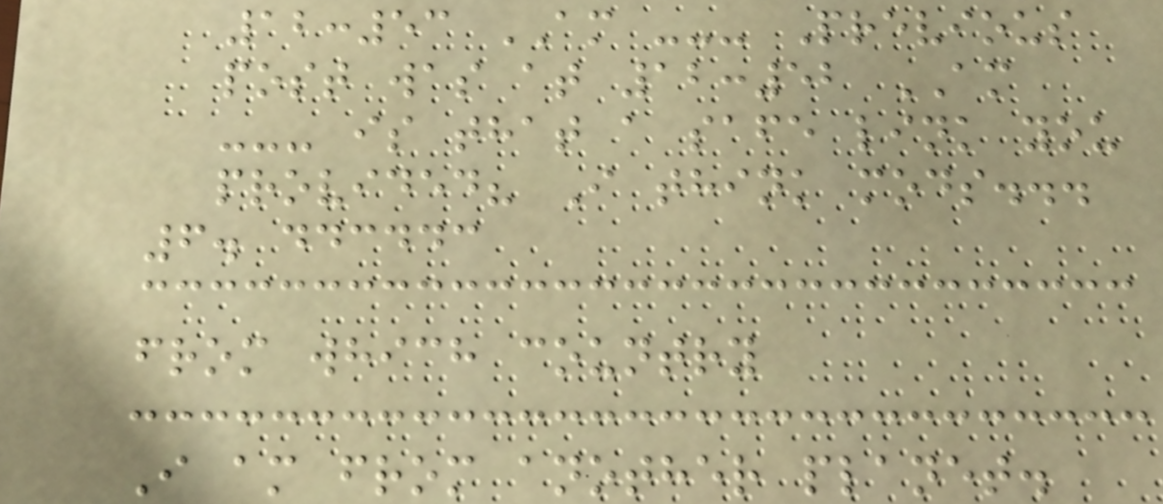12:53 AM --- Previous
post was at 12:52 AM
--- is that a safe link you
provided? I think mods...
6. ddcddc
from which country
I am from another planet.
